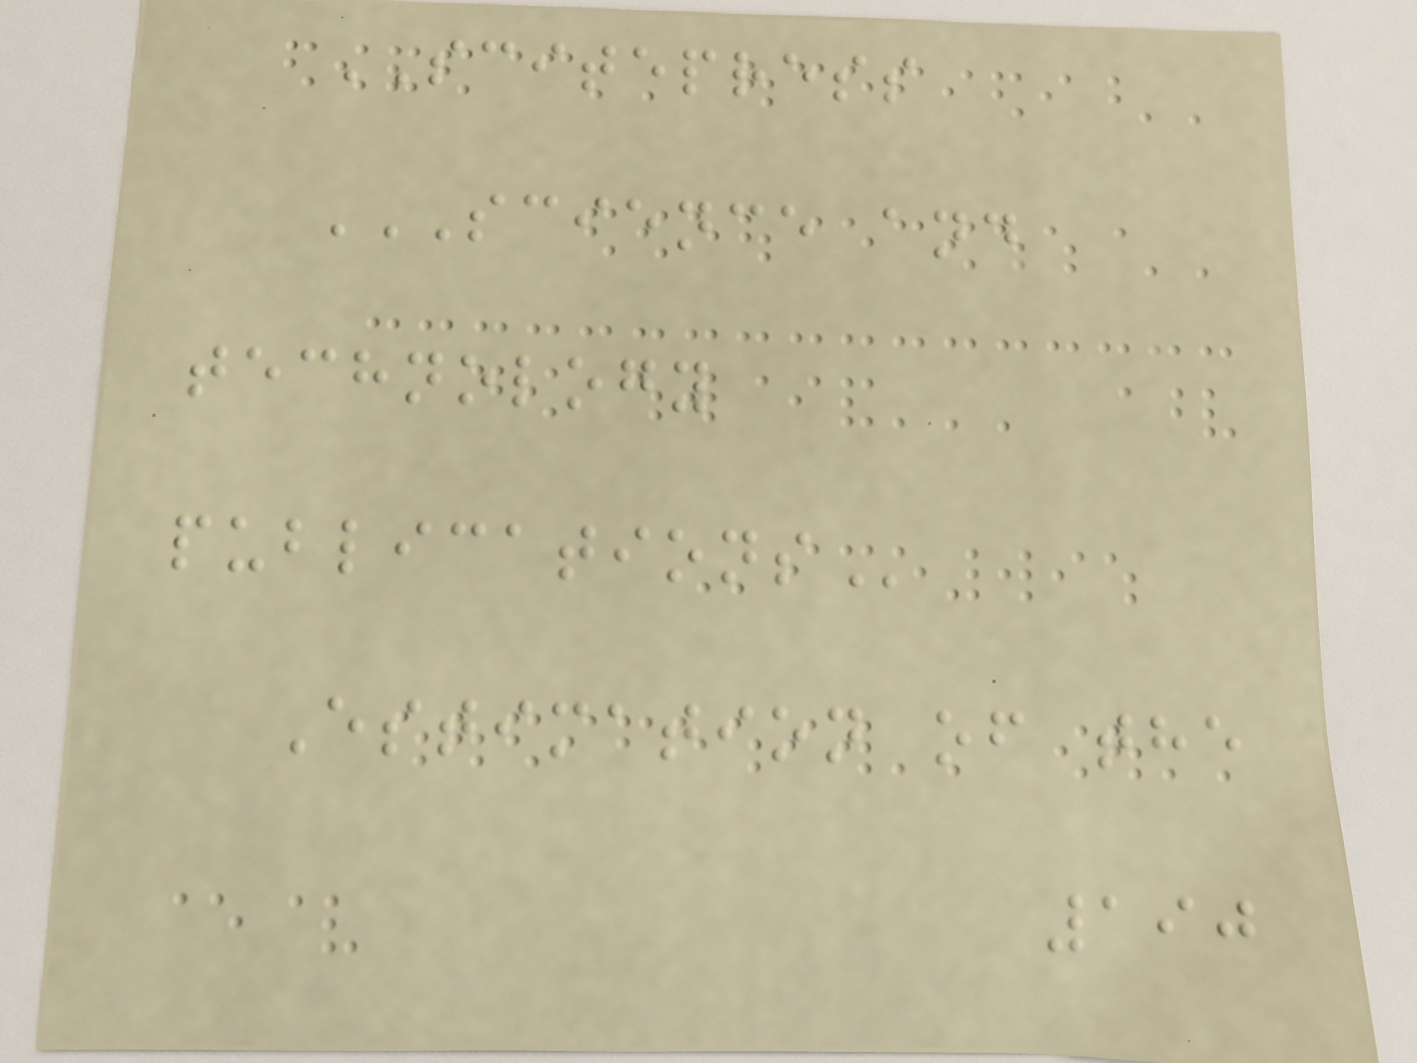SCITEPRESS
SCIENCE AND
TECHNOLOGY
PUBLICATIONS
Estimation of the
190
